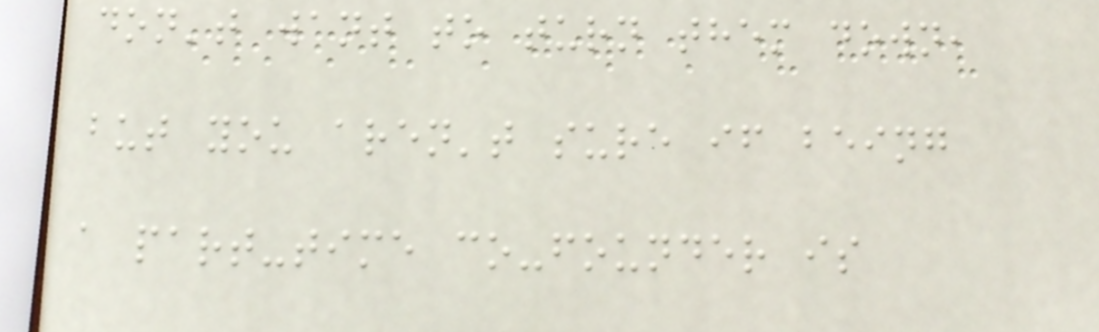don't want to turn them down,
but you aren't sure if being
a part-time co-founder is
